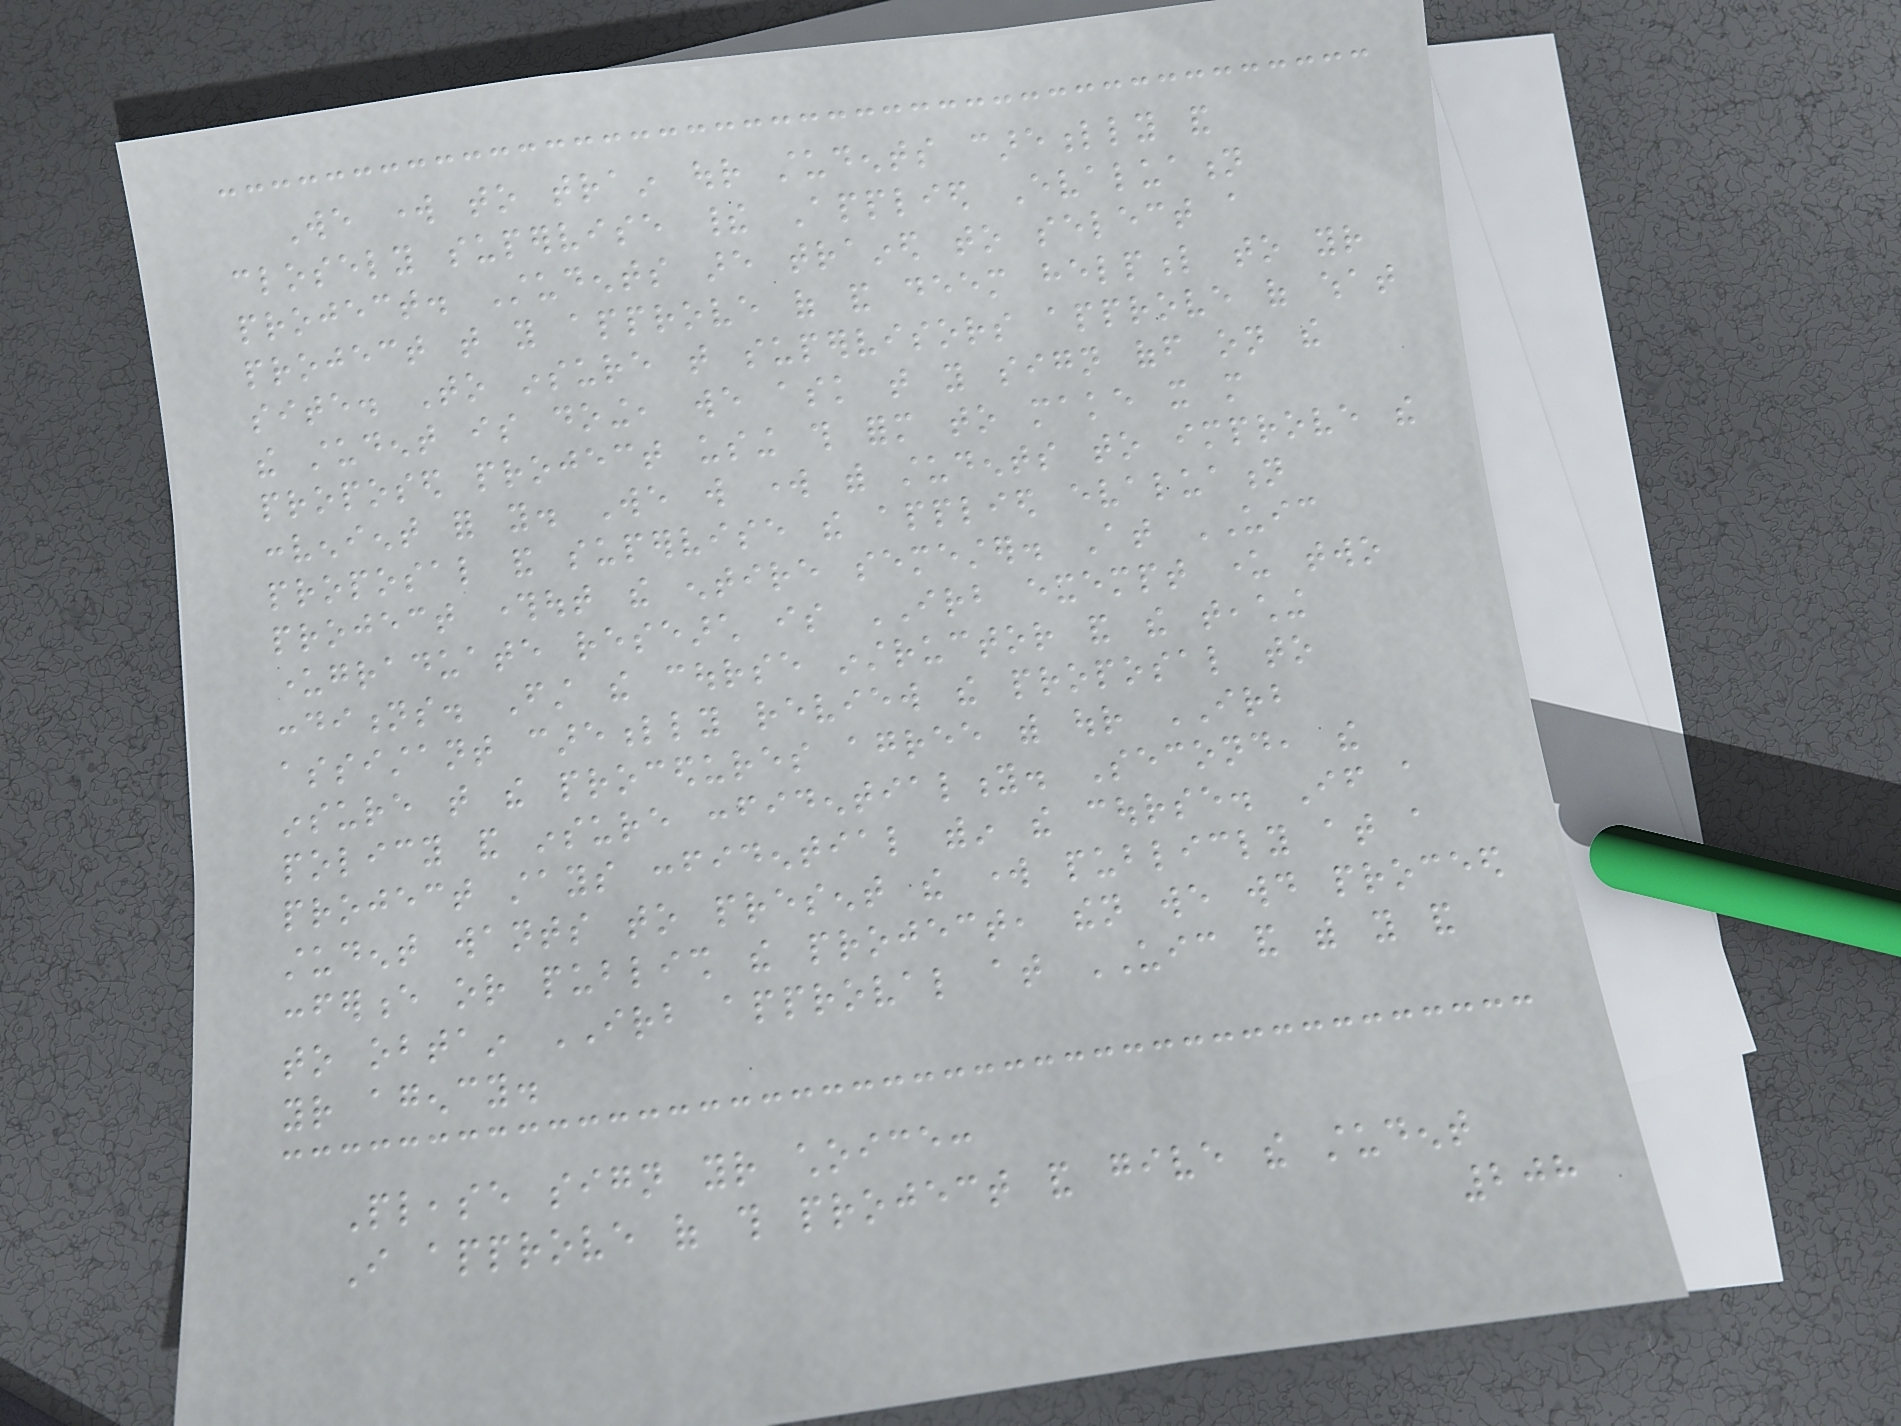We work to train our students carefully and
closely supervise their Applied Evaluation
project. Students are trained to select a
project that you approve of and deem helpful to your
site. To insure that supervisors approve of what
the student is doing, we ask that you sign off on the
proposed project using this form to make it more
convenient for you. We will work with students to improve the
proposal and supervise the applied evaluation
project throughout the entire semester. At UIC
undergraduate research is IRB exempt under two
conditions. First the course instructor and the teaching
assistant carefully review the proposal to
insure that the procedures agree with our IRB
policy and insure confidentiality. Second, the
project stays confidential within the course. If a
student wants to present the work publicly at a
conference or publish the project, then we would proceed
to obtain IRB approval at UIC and with you and
your agency.
Please sign your choice:
I approve of this project and give the student
208
